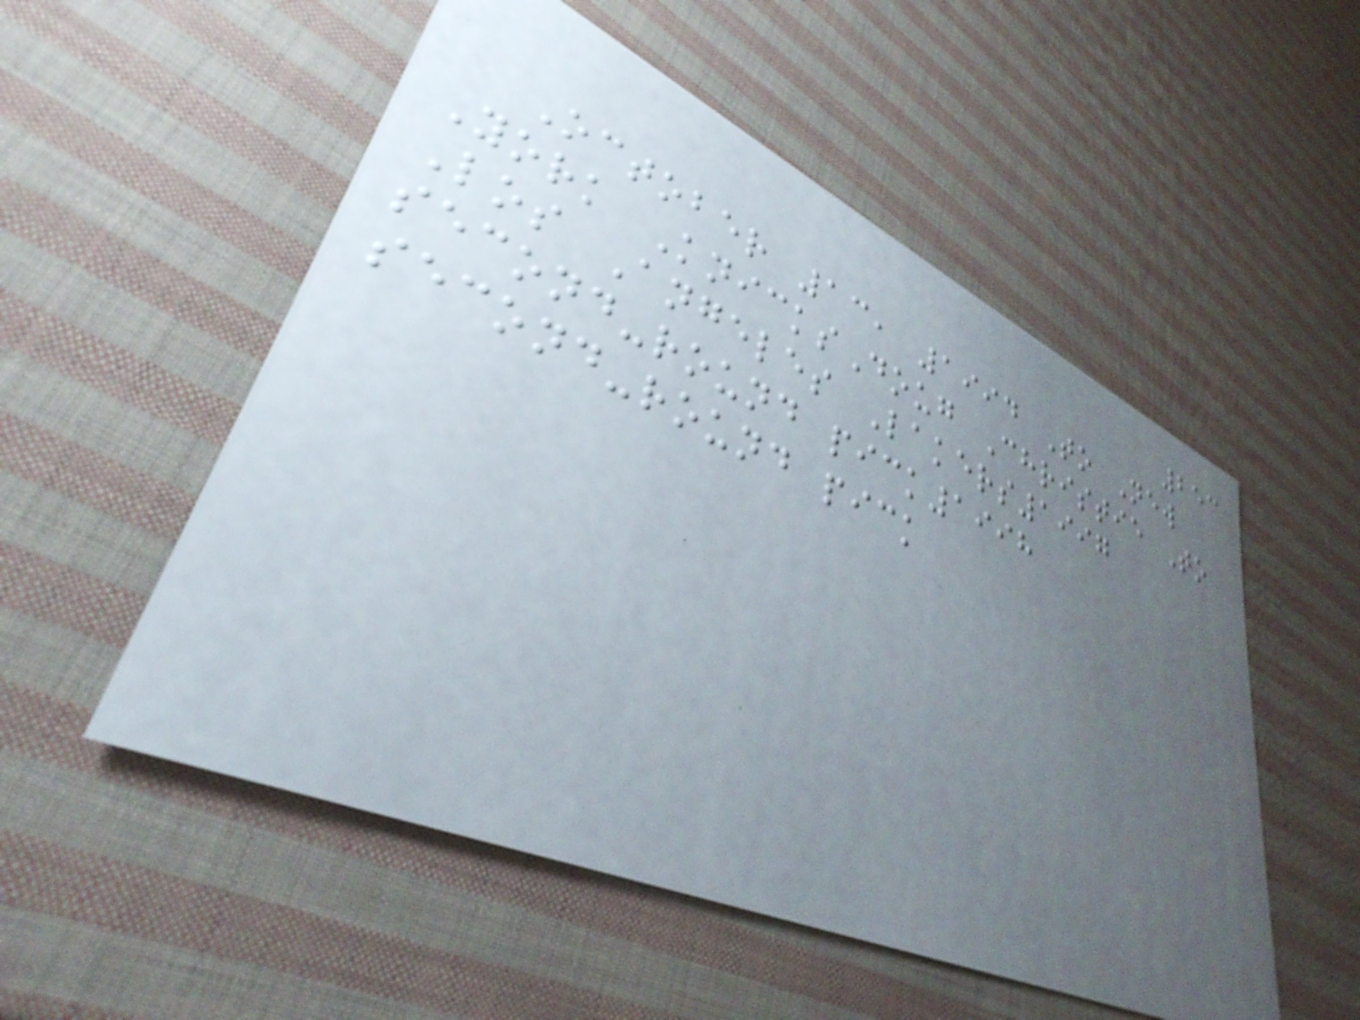253
October 13, 1994 To New
York KnicksDoug Christie To
Los Angeles Lakers1997
second-round pick1998
second-round pick
